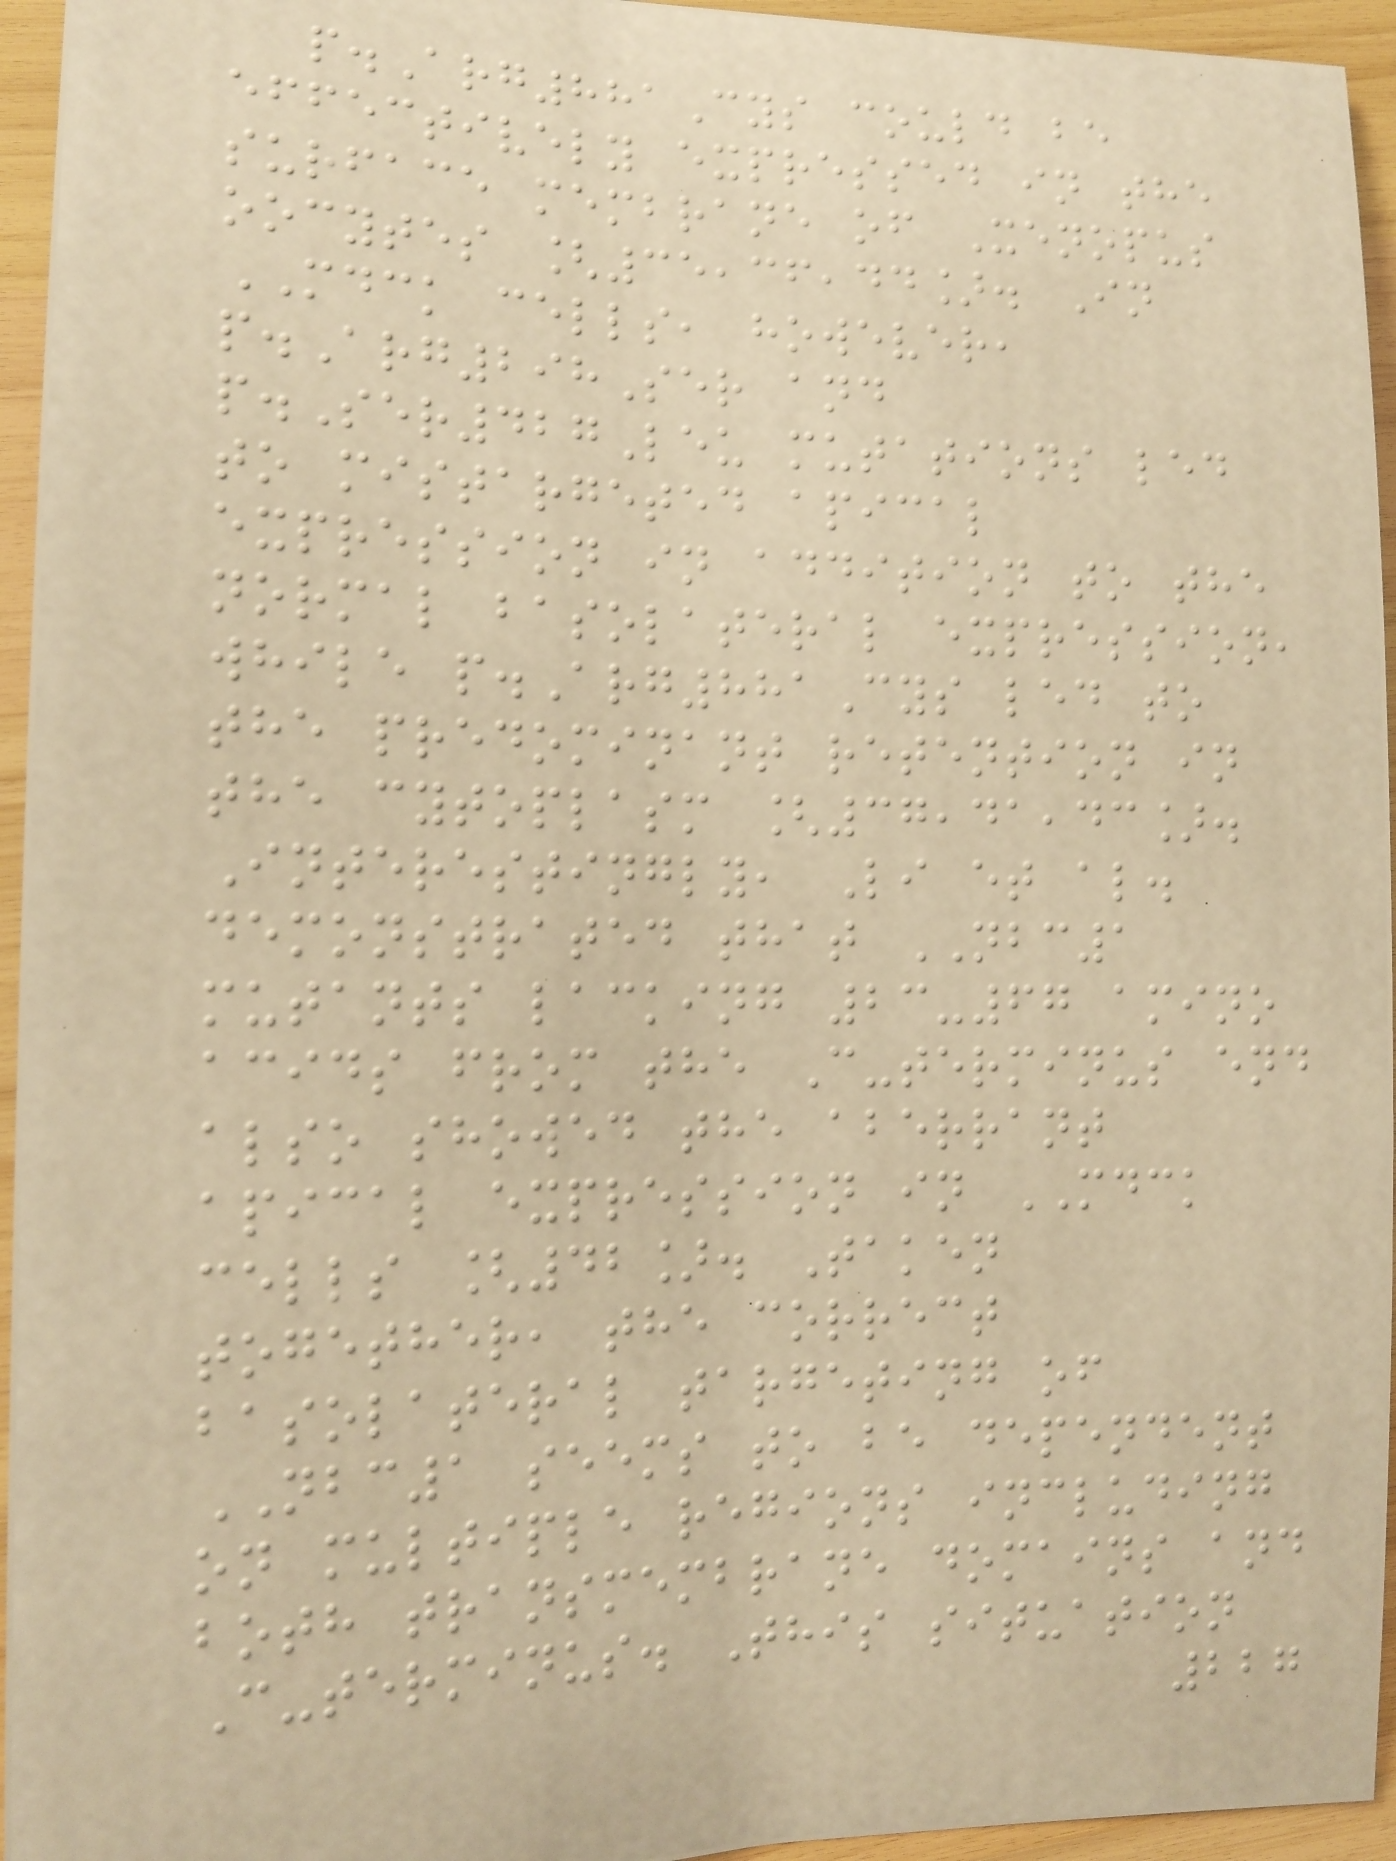p.Arg881Cys could be
effectively expressed in the
surface membrane of Xenopus
oocytes [35,36,44]. In
MDCK cells, however,
p.Arg298Ser and
p.Ser427Leu mutations led
to mistargeted apical
expression in addition to the
normal basolateral expression,
while p.Arg881Cys led to
the predominant retention in
the cytoplasm [37,41,43].
Interestingly, Li et al.
demonstrated that NBC1
mutants lacking 23-67 amino
acids from the C-terminus end
also showed the aberrant
apical expression in MDCK
cells [42]. Taken
together, the correct
basolateral targeting of
NBC1 seems to be dependent
on multiple regions including
both transmembrane domains and
C-terminus. This situation
227
